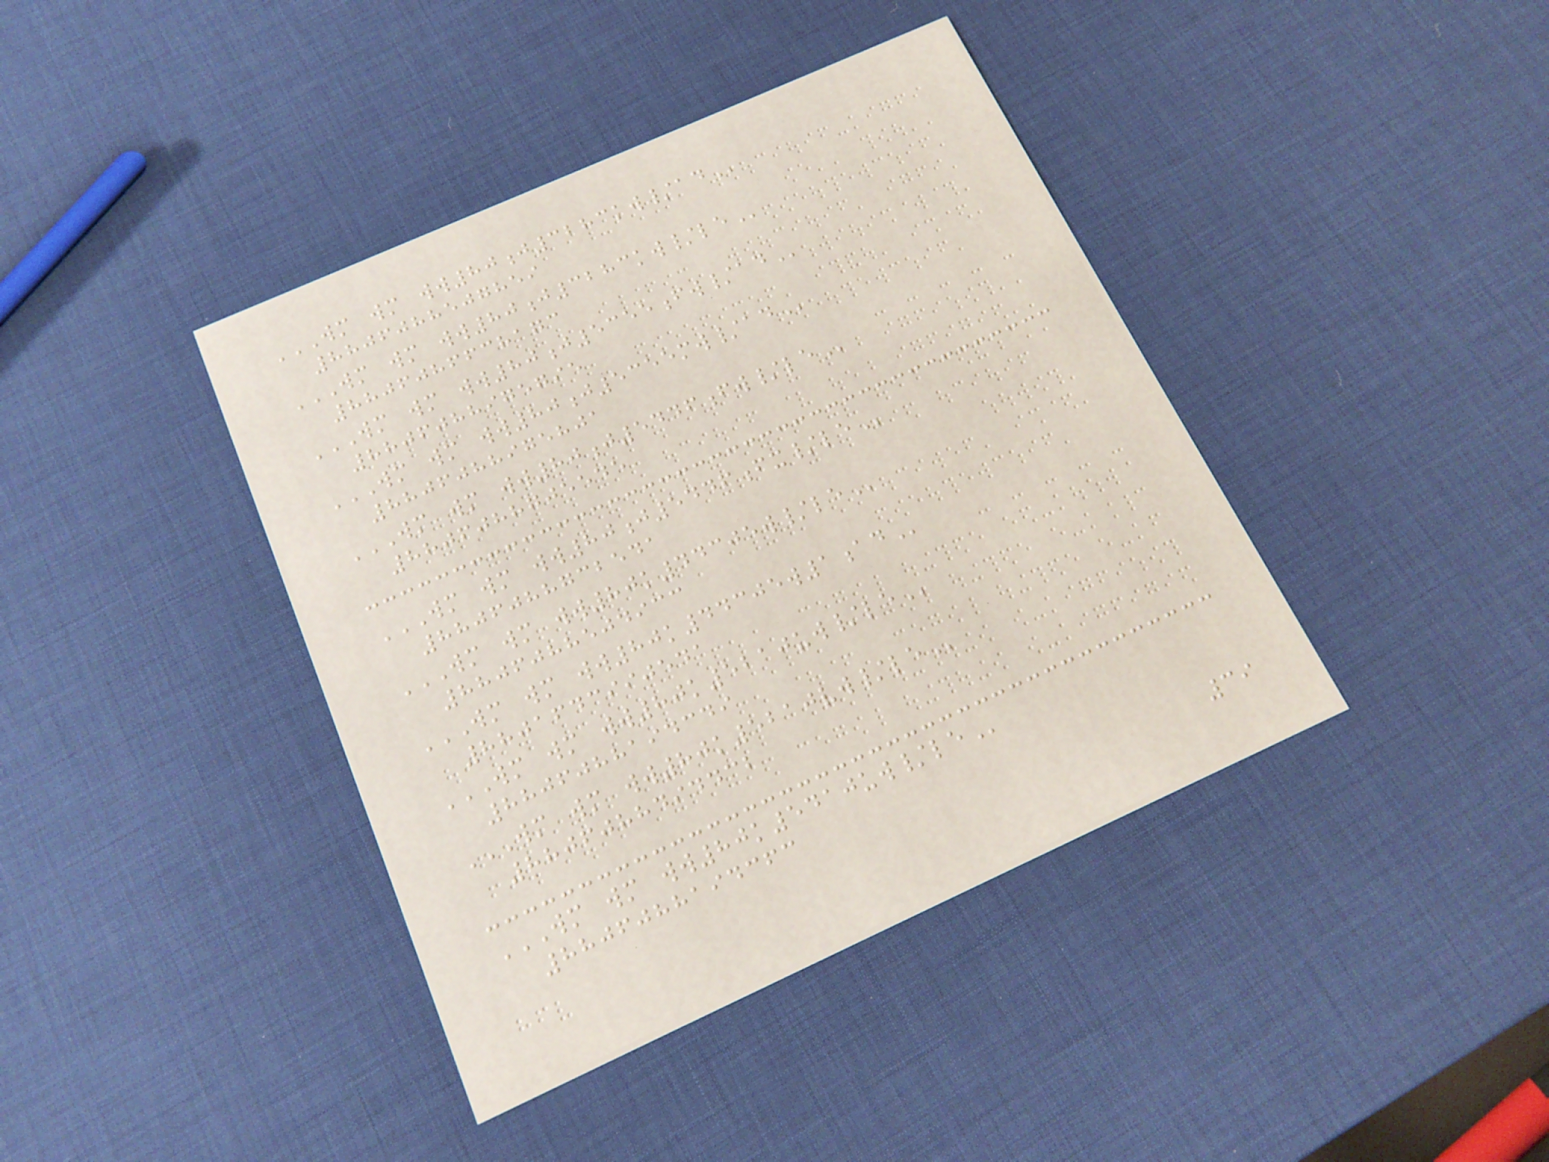WM WM WW80J3283KW/AD
8806088507859
WM WM WW80J3283KW/LE
8806086638173
WM WM WW80J5355FW/AD
8806088975795
WM WM WW80J5355MW/AD
8806088975801
WM WM WW80J5446FW/LE
8806088705545
WM WM WW80J5446FX/LE
8806088732541
WM WM WW80K44305W/LE
8806088504933
WM WM WW80K44305W1AD
8801643990541
WM WM WW80K5210UW/LE
8806088194349
WM WM WW80K5210VW/LE
8806088494432
WM WM WW80K5410UW/LE
8806088194363
39
